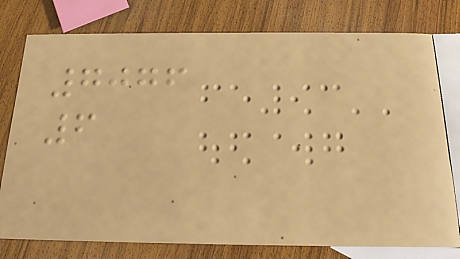7076
6
